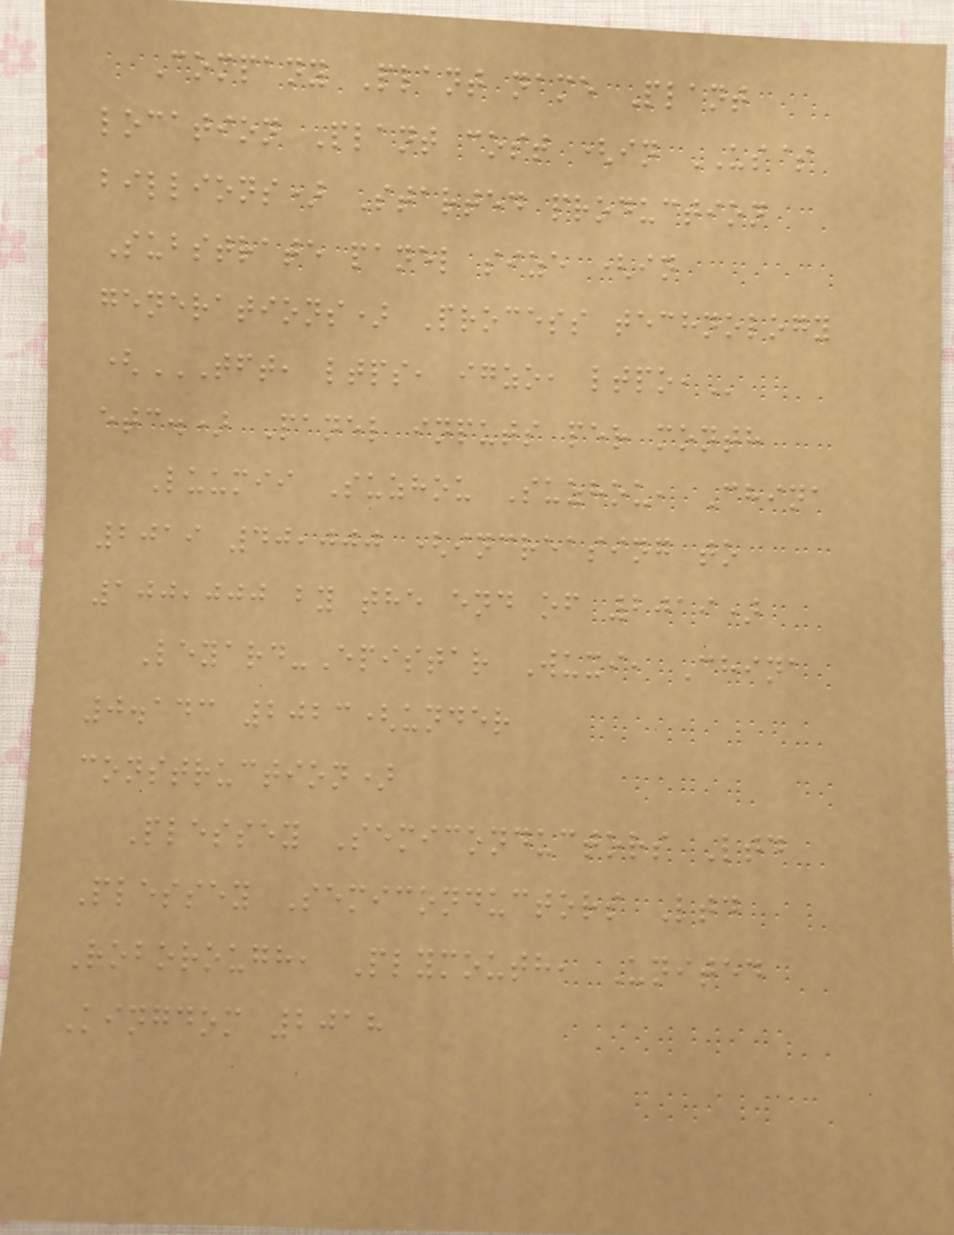Company Plant name Plant
location Plant cost (in US$
billions) Started production
Substrate panel size (in
generations) Process technology
(TFT, LTPS, IGZO, LTPO,
etc.) Panel inputs per month
Luumii Suzhou Suzhou, China
2019 40,000 (increasing to
100,000 by the end of 2019)
Leyard-Epistar Wuxi, China
0.143 2023(under
construction)
Plessey Semiconductors Ltd
Plessey Semiconductors Ltd
Roborough, Plymouth, United
Kingdom 2018
